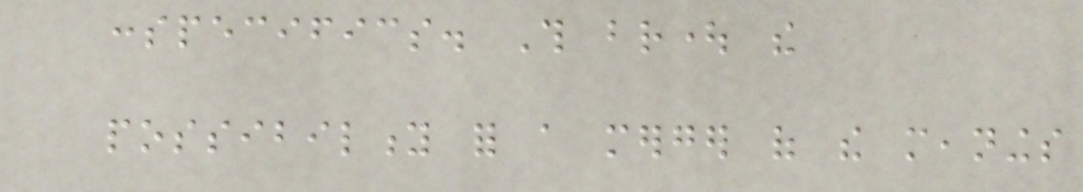conspecifics. This brought the
possibility for a merger of the meanings
